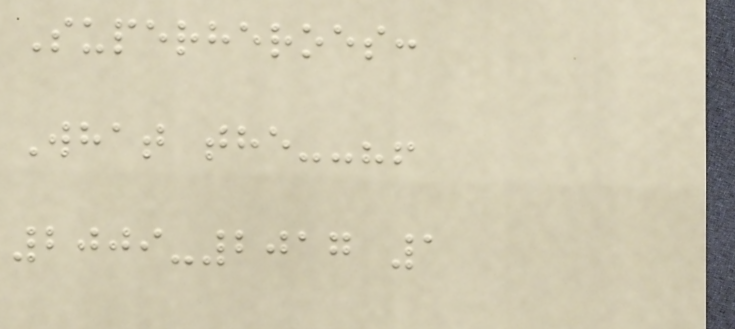Superheroes:
What the--?!
2009-2017 1
